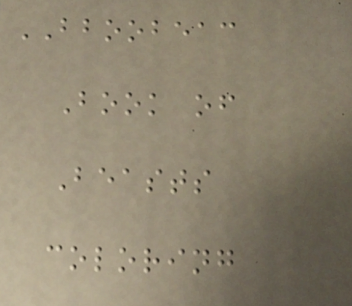BBOOBEAC
Book of
Beasts
coloring
